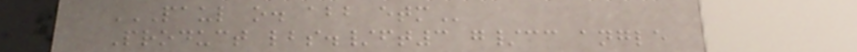PAUL O. ABB ETM
Product lbs./ft3 g/cc angle
